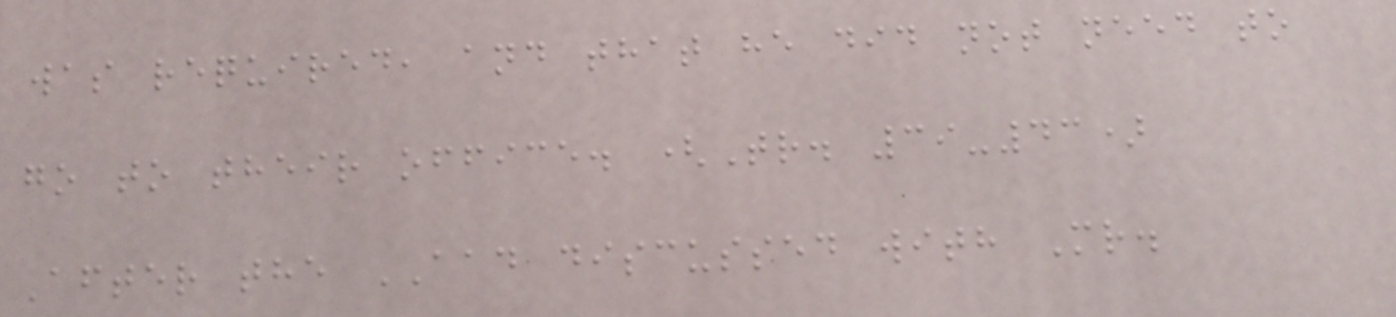was required, and that he did not need to
go to their office. (Tr. 39-43)
After the AAD discussed with Mr.
